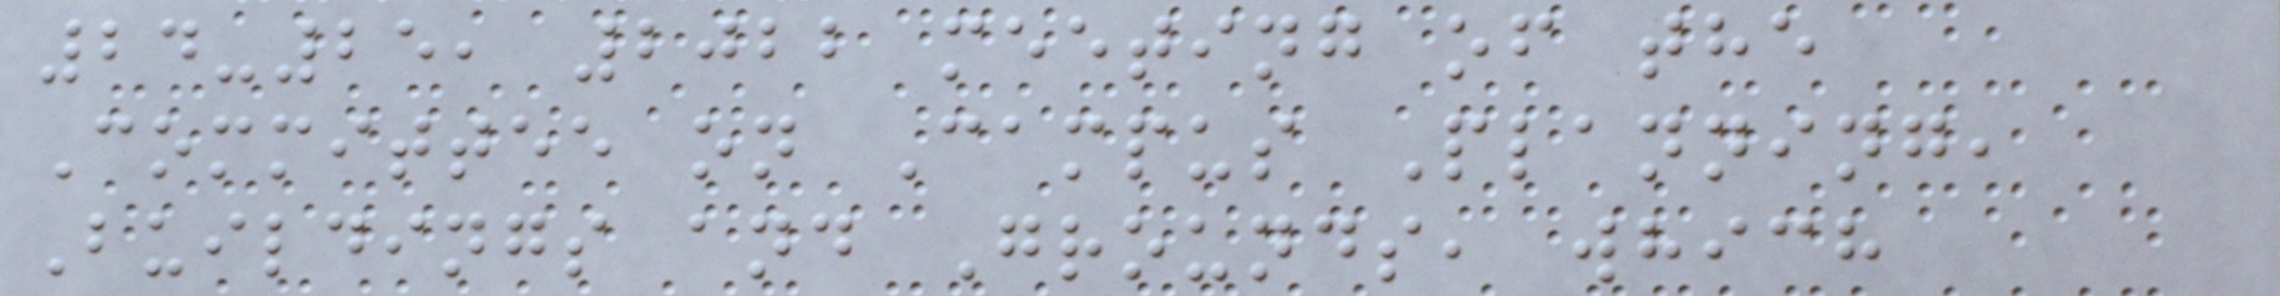24-25, 2022 meeting of the
Committee on Campus Planning,
Buildings and Grounds, which
